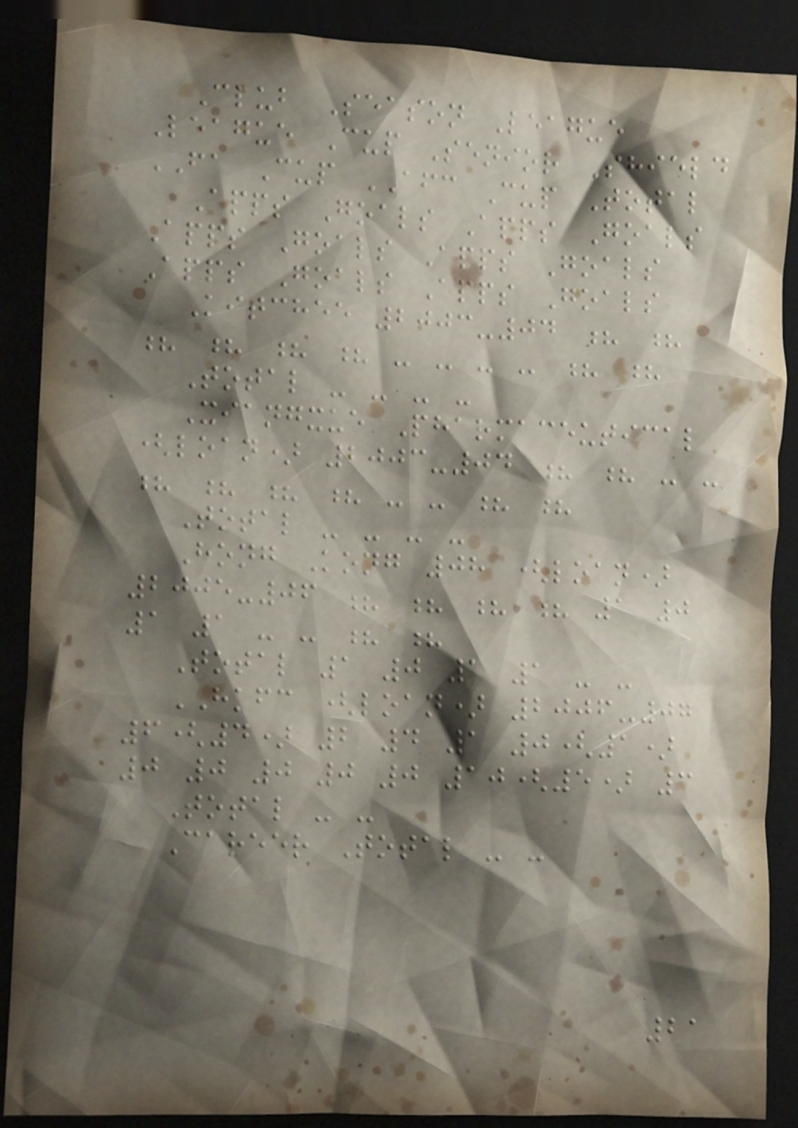Club Season League
League Cup Senior Shield
FA Cup AFC Cup Total
Apps Goals Apps Goals
Apps Goals Apps Goals
Apps Goals Apps Goals
Kitchee 2003-04 ? ?
? ? ? ? - - - - ? ?
Total - - - -
Xiangxue Pharmaceutical
(loan) 2003-04 ? ? - -
? ? ? ? - - ? ?
Total - - - -
Hong Kong 08 (loan)
2005-06 ? ? ? ? 1 0
1 1 - - ? ?
Total 1 0 1 1 - -
HKFC (loan) 2006-07
6(4) 2 4 1 0(1)
0 0 0 0 0 10(5) 3
Total - -
Career Total - -
21
